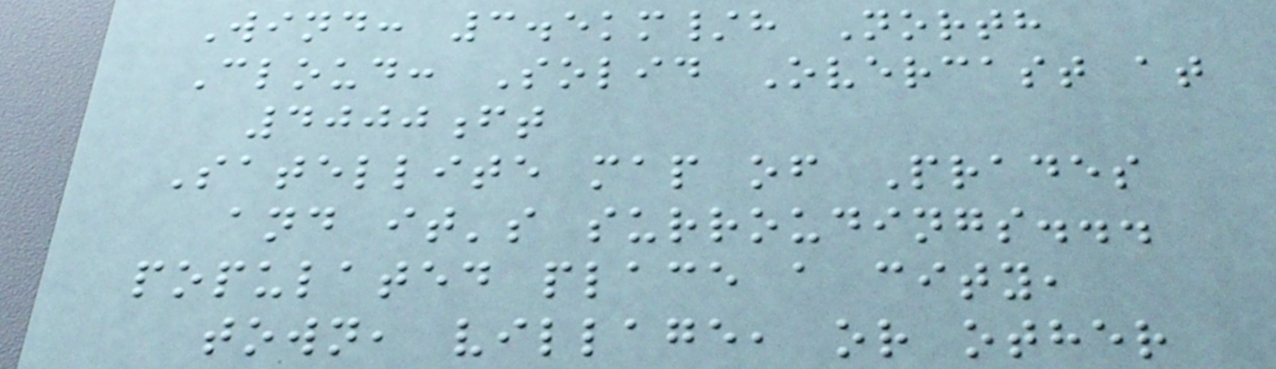Wind: 3.5km/h North
Cloud: Solid Overcast at
4000ft
Satellite map of Prades
and it's surroudings...
populated place a city,
town, village, or other
